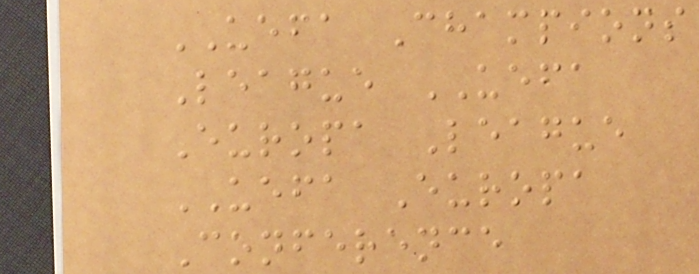UEFA Champions
League UEFA
Europa League
UEFA Europa
Conference
